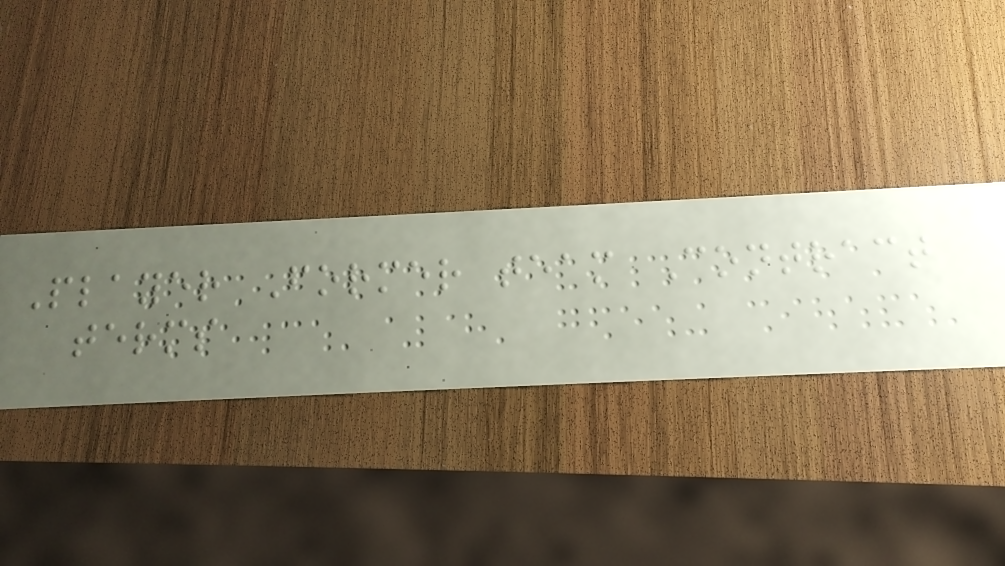Player Former team Contract
terms
